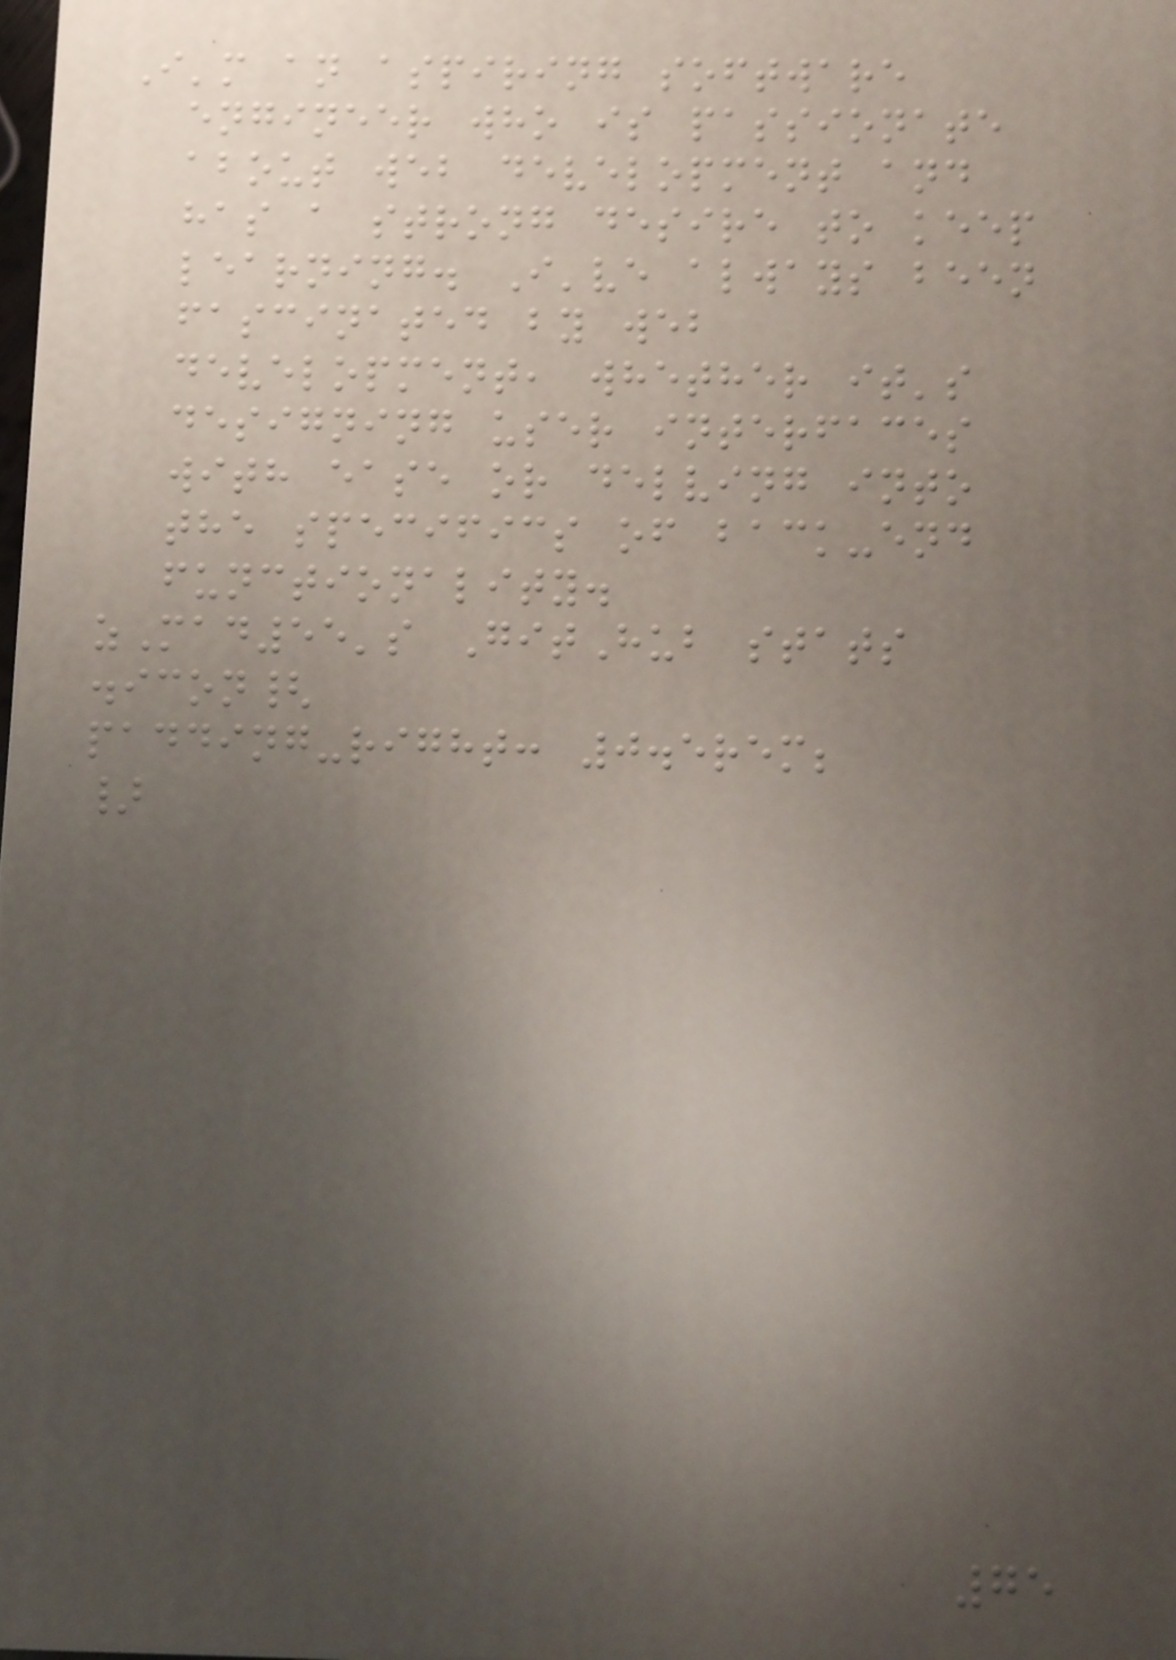I'm an aspiring software
engineer who is passionate
about web development and
has a strong desire to keep
learning. I've always been
fascinated by web
development, whether it's
designing user interfaces
with ease or delving into
the specifics of back-end
functionality.
zMad55's GitHub stats
.icon{
padding-right: 0.5rem;
}
75
